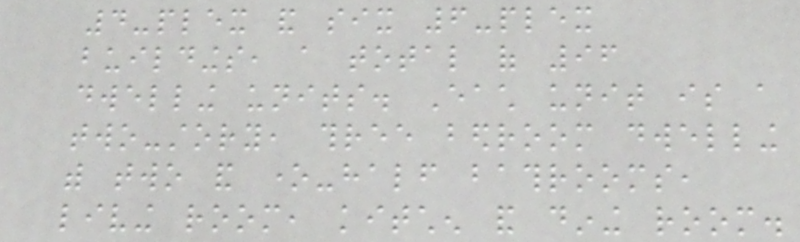4-plex and six 6-plex
buildings, a total of 96
dwelling units. Each unit is a
two-story, three bedroom dwelling
with two and one-half bathrooms,
living room, kitchen and dining room.
